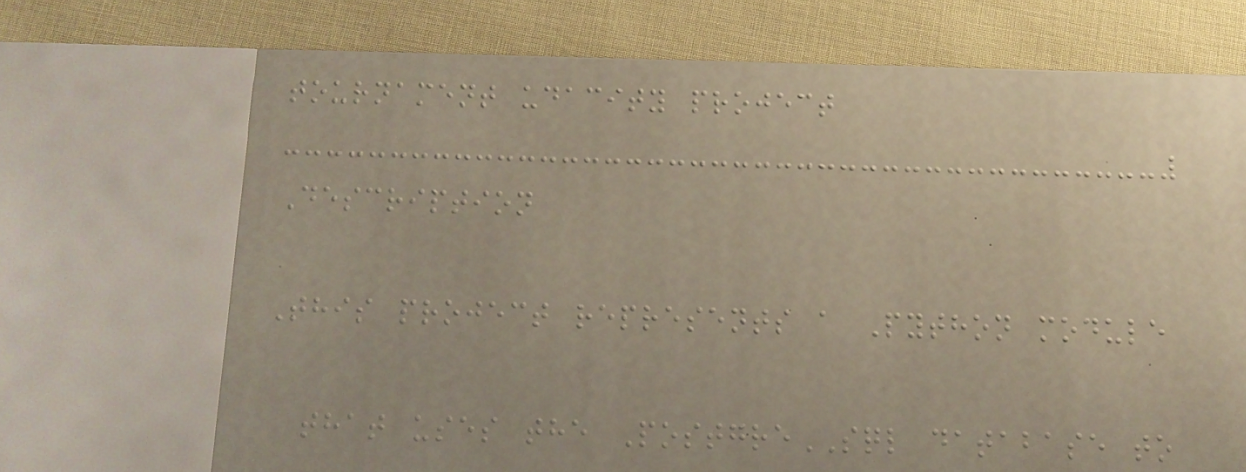tournament udacity project
Description
This project represents a Python module
that uses the PostgreSQL database to
